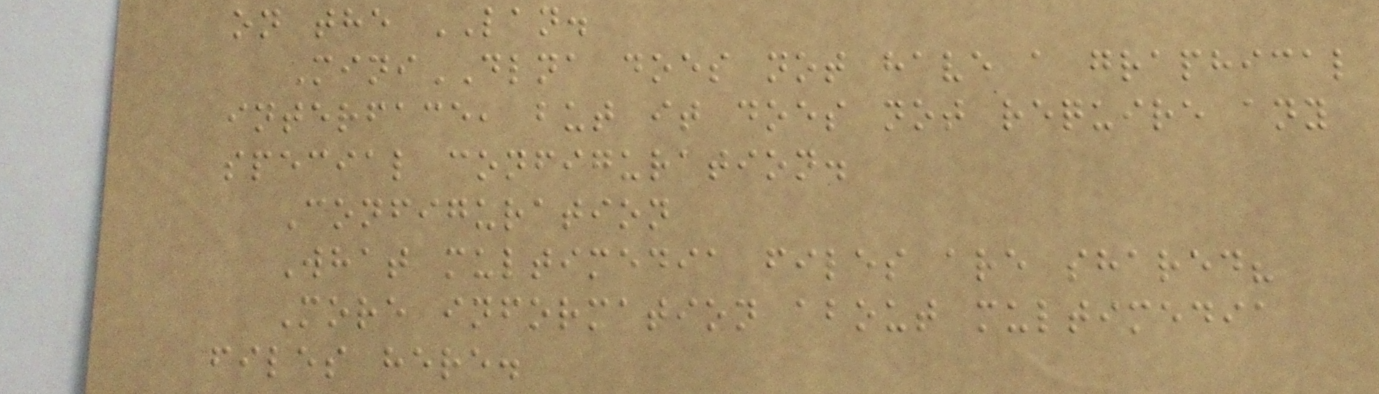on the LAN.
MiniDLNA does not have a graphical
interface, but it does not require any
special configuration.
Configuration
What multimedia files are shared?
More information about multimedia
files here.
